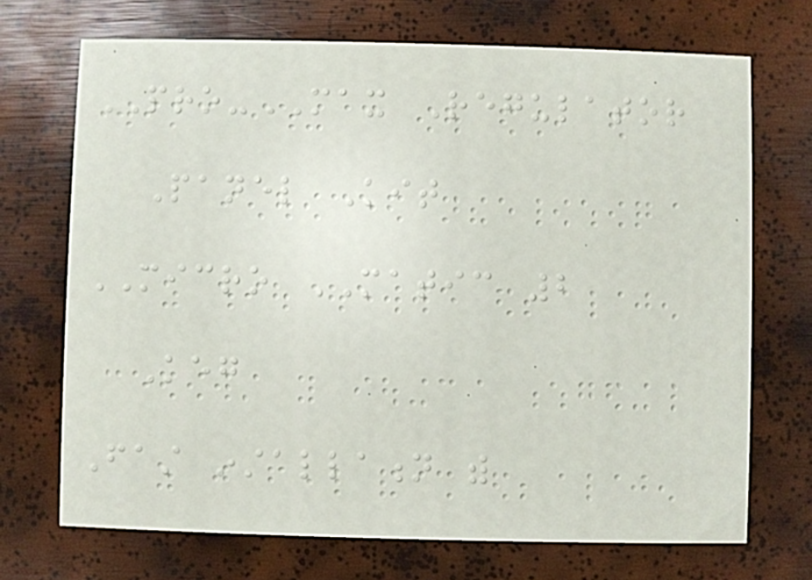PRO-MAX Regulator
Panel Kit
MICRO MATIC 2
Keg
Fast installation with
